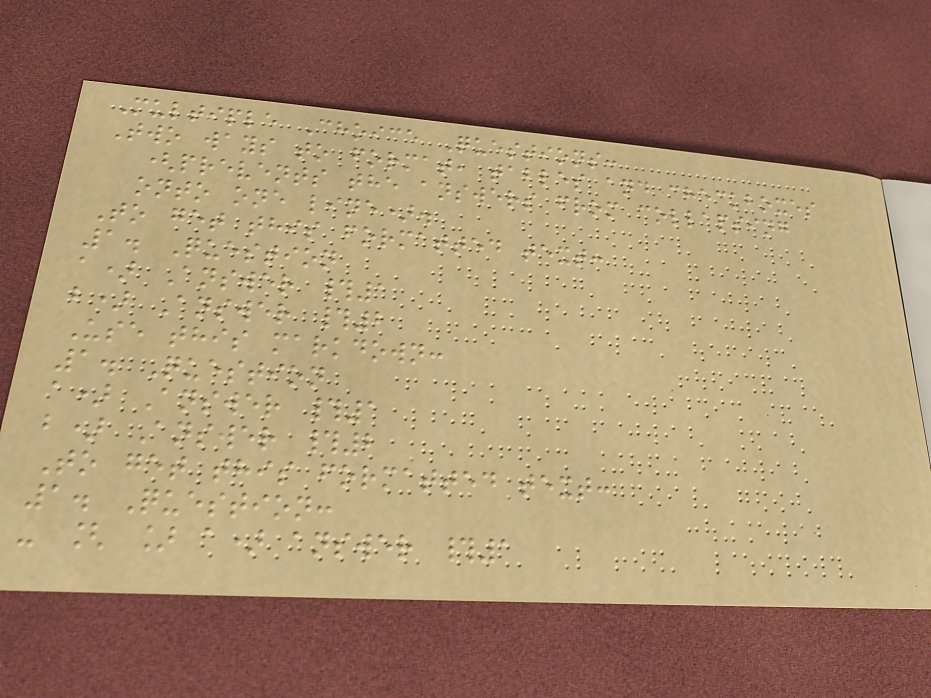Multiple Choice Questions:
Two ways to format, tables and checkboxes
(prevents the answers from collapsing
onto one line).
To get this formatted text:
1. Question
a) Answer #1
b) Answer #2
Use this markdown:
1. Question
a) Answer #1
b) Answer #2
To get this formatted text:
1. Question:
- [ ] a) answer #1
